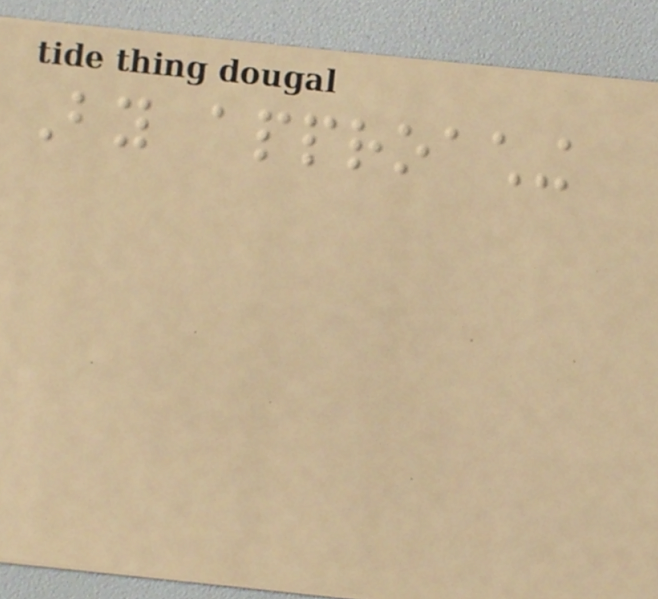By approaching
